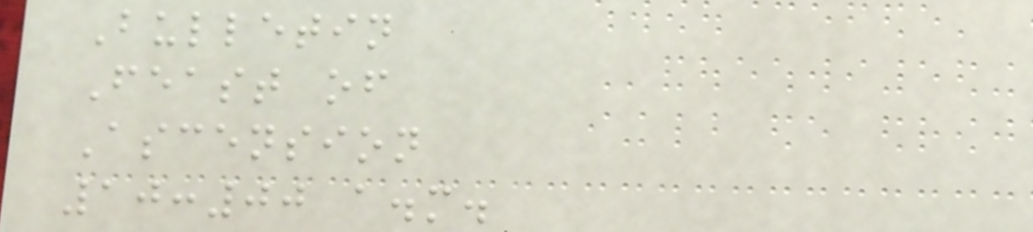Bulletin
Feast of
Ascension
10:00 a.m.
